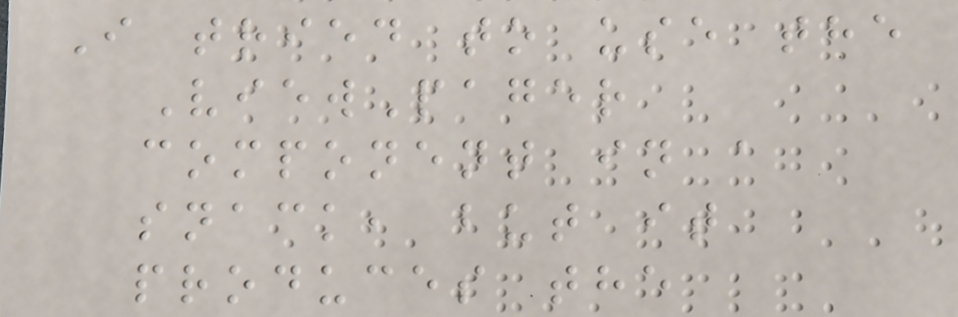I tried to use the
ViewPager
component in a
snack, but it
produces the
